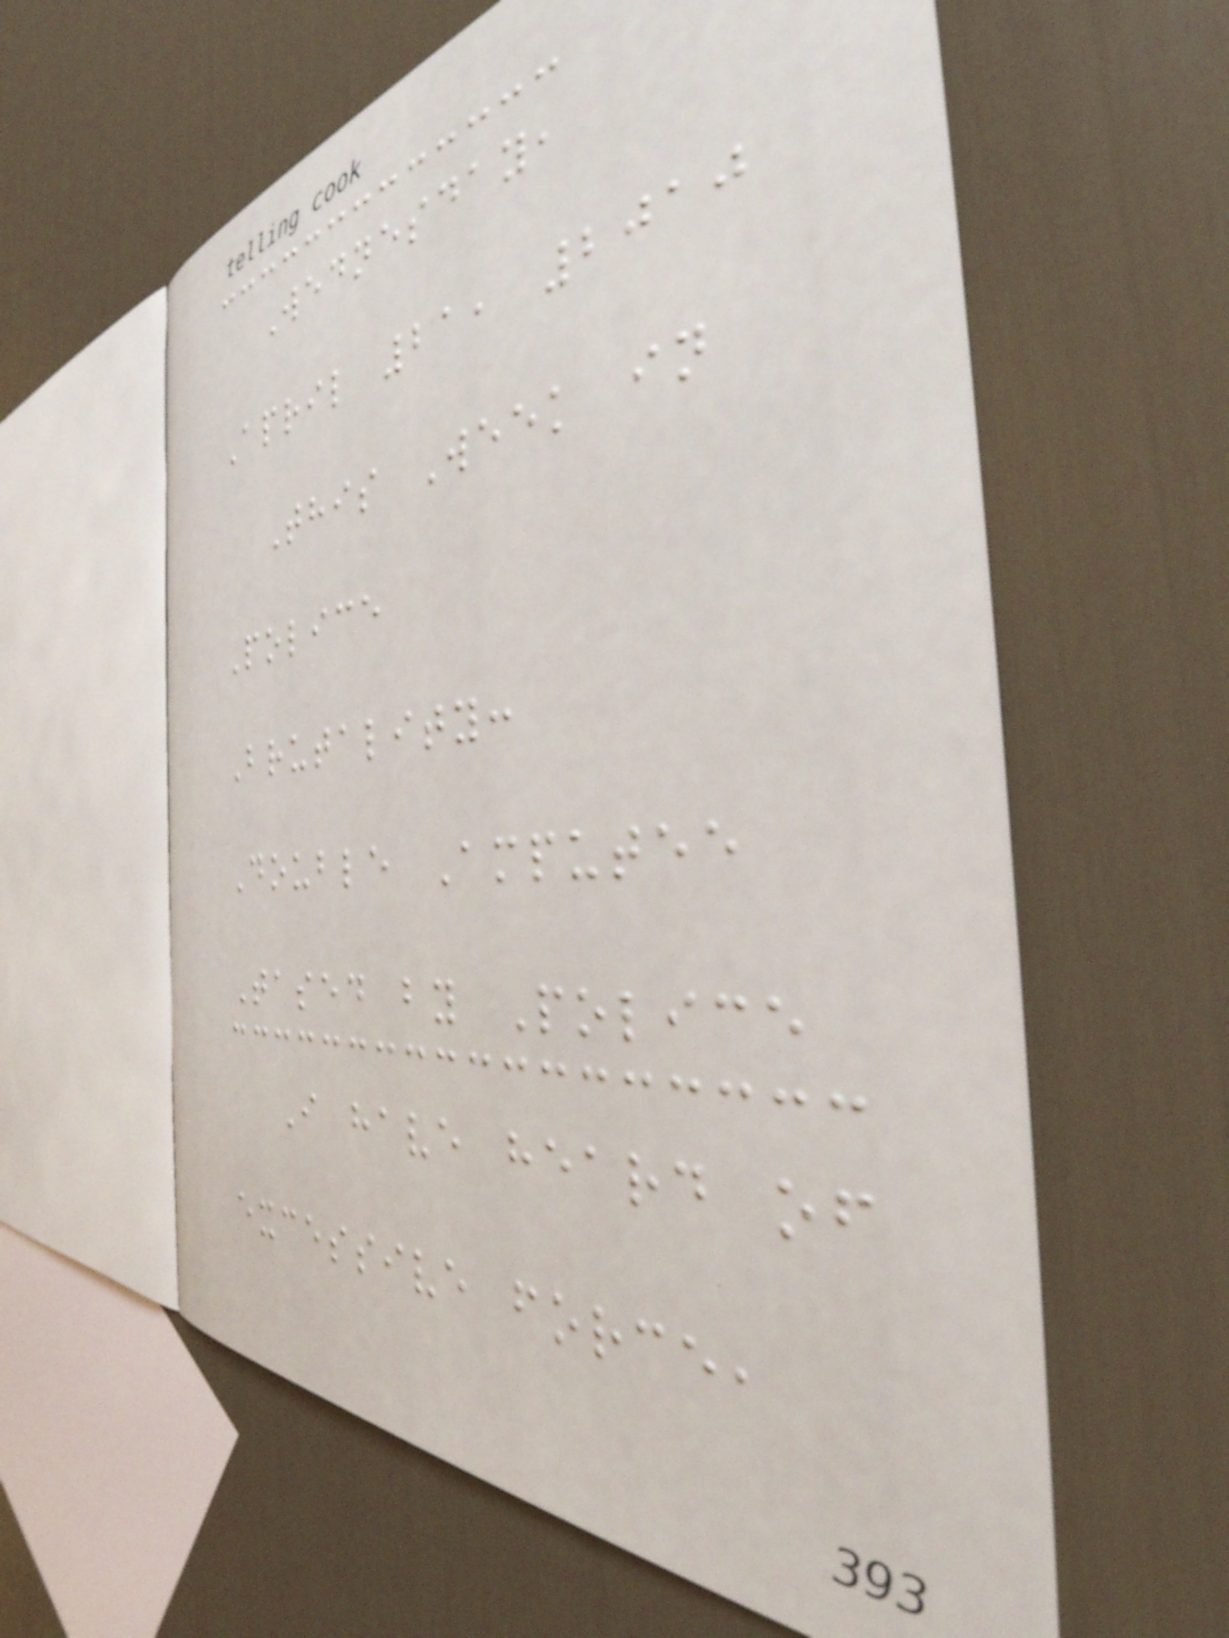Wednesday,
April 21, 2010
This Week in
Police
Brutality:
Double Amputee
Tased by Police
I have heard of
excessive force,
